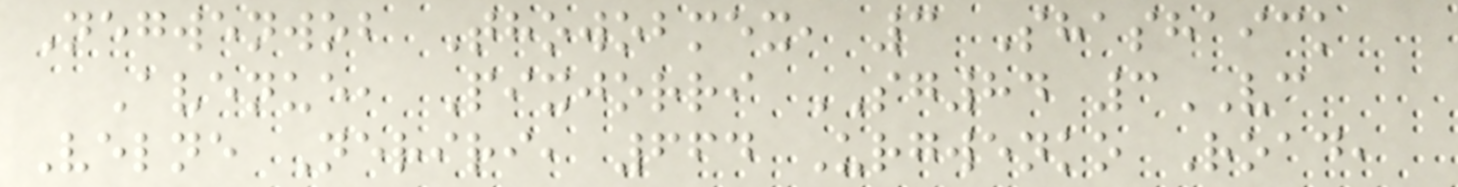Negwenwob Thowobmex, 3 Shashaick
Avenue, Pixjorri SG84 3VC
Velne Neriri, 664 Urgwenko Road,
